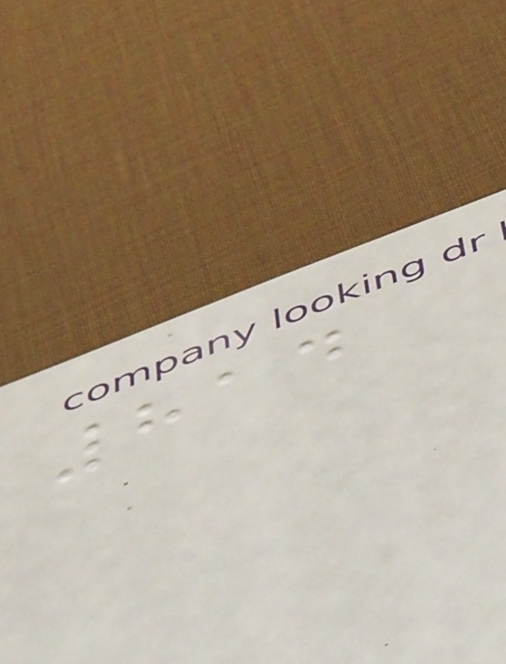814
